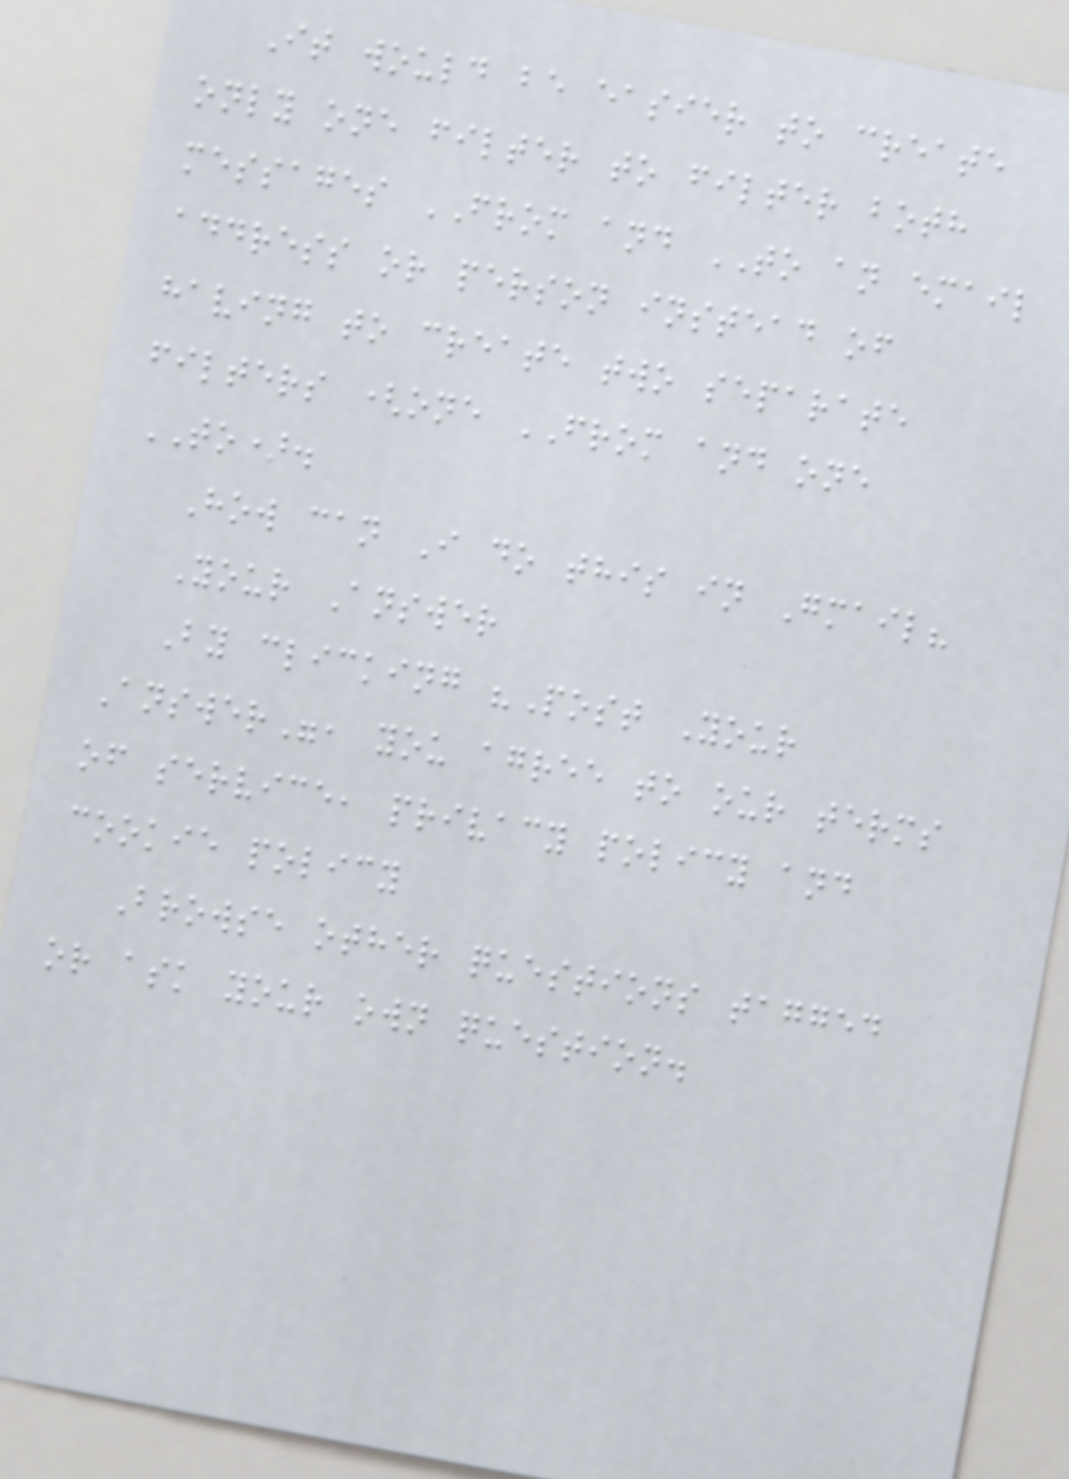It would be easier to create
only one filter to filter both
messages FROM and TO an email
address or person instead of
having to create two separate
filters (one FROM and one
TO).
How can I do this in Gmail?
Your Answer
By clicking "Post Your
Answer", you agree to our terms
of service, privacy policy and
cookie policy
Browse other questions tagged
or ask your own question.
